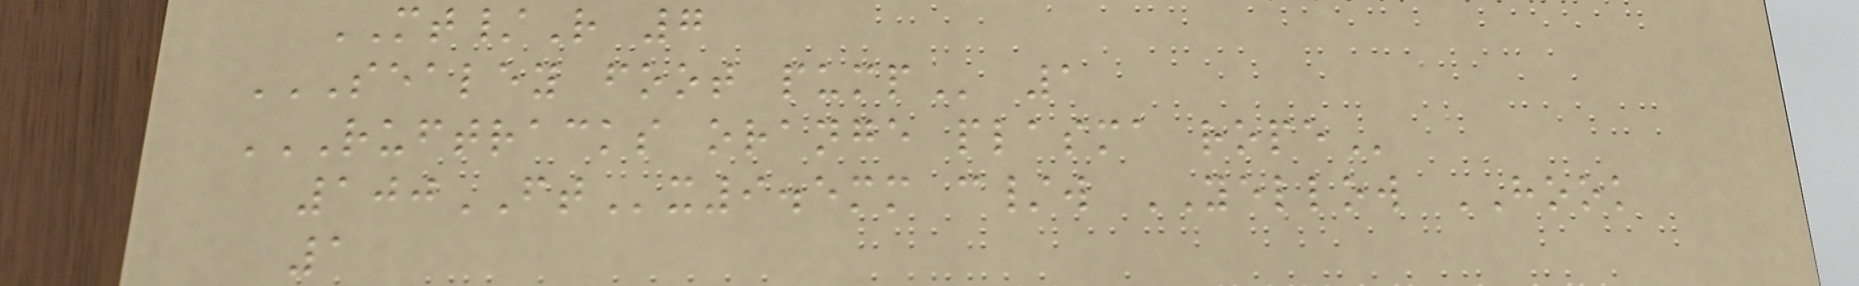MT/R 7
SEALEY FOOT PUMP 1
RUFTRACKS ORANGE PLASMA ROPE
100FTx9.5mm c/w YELLOW HOOK
1
